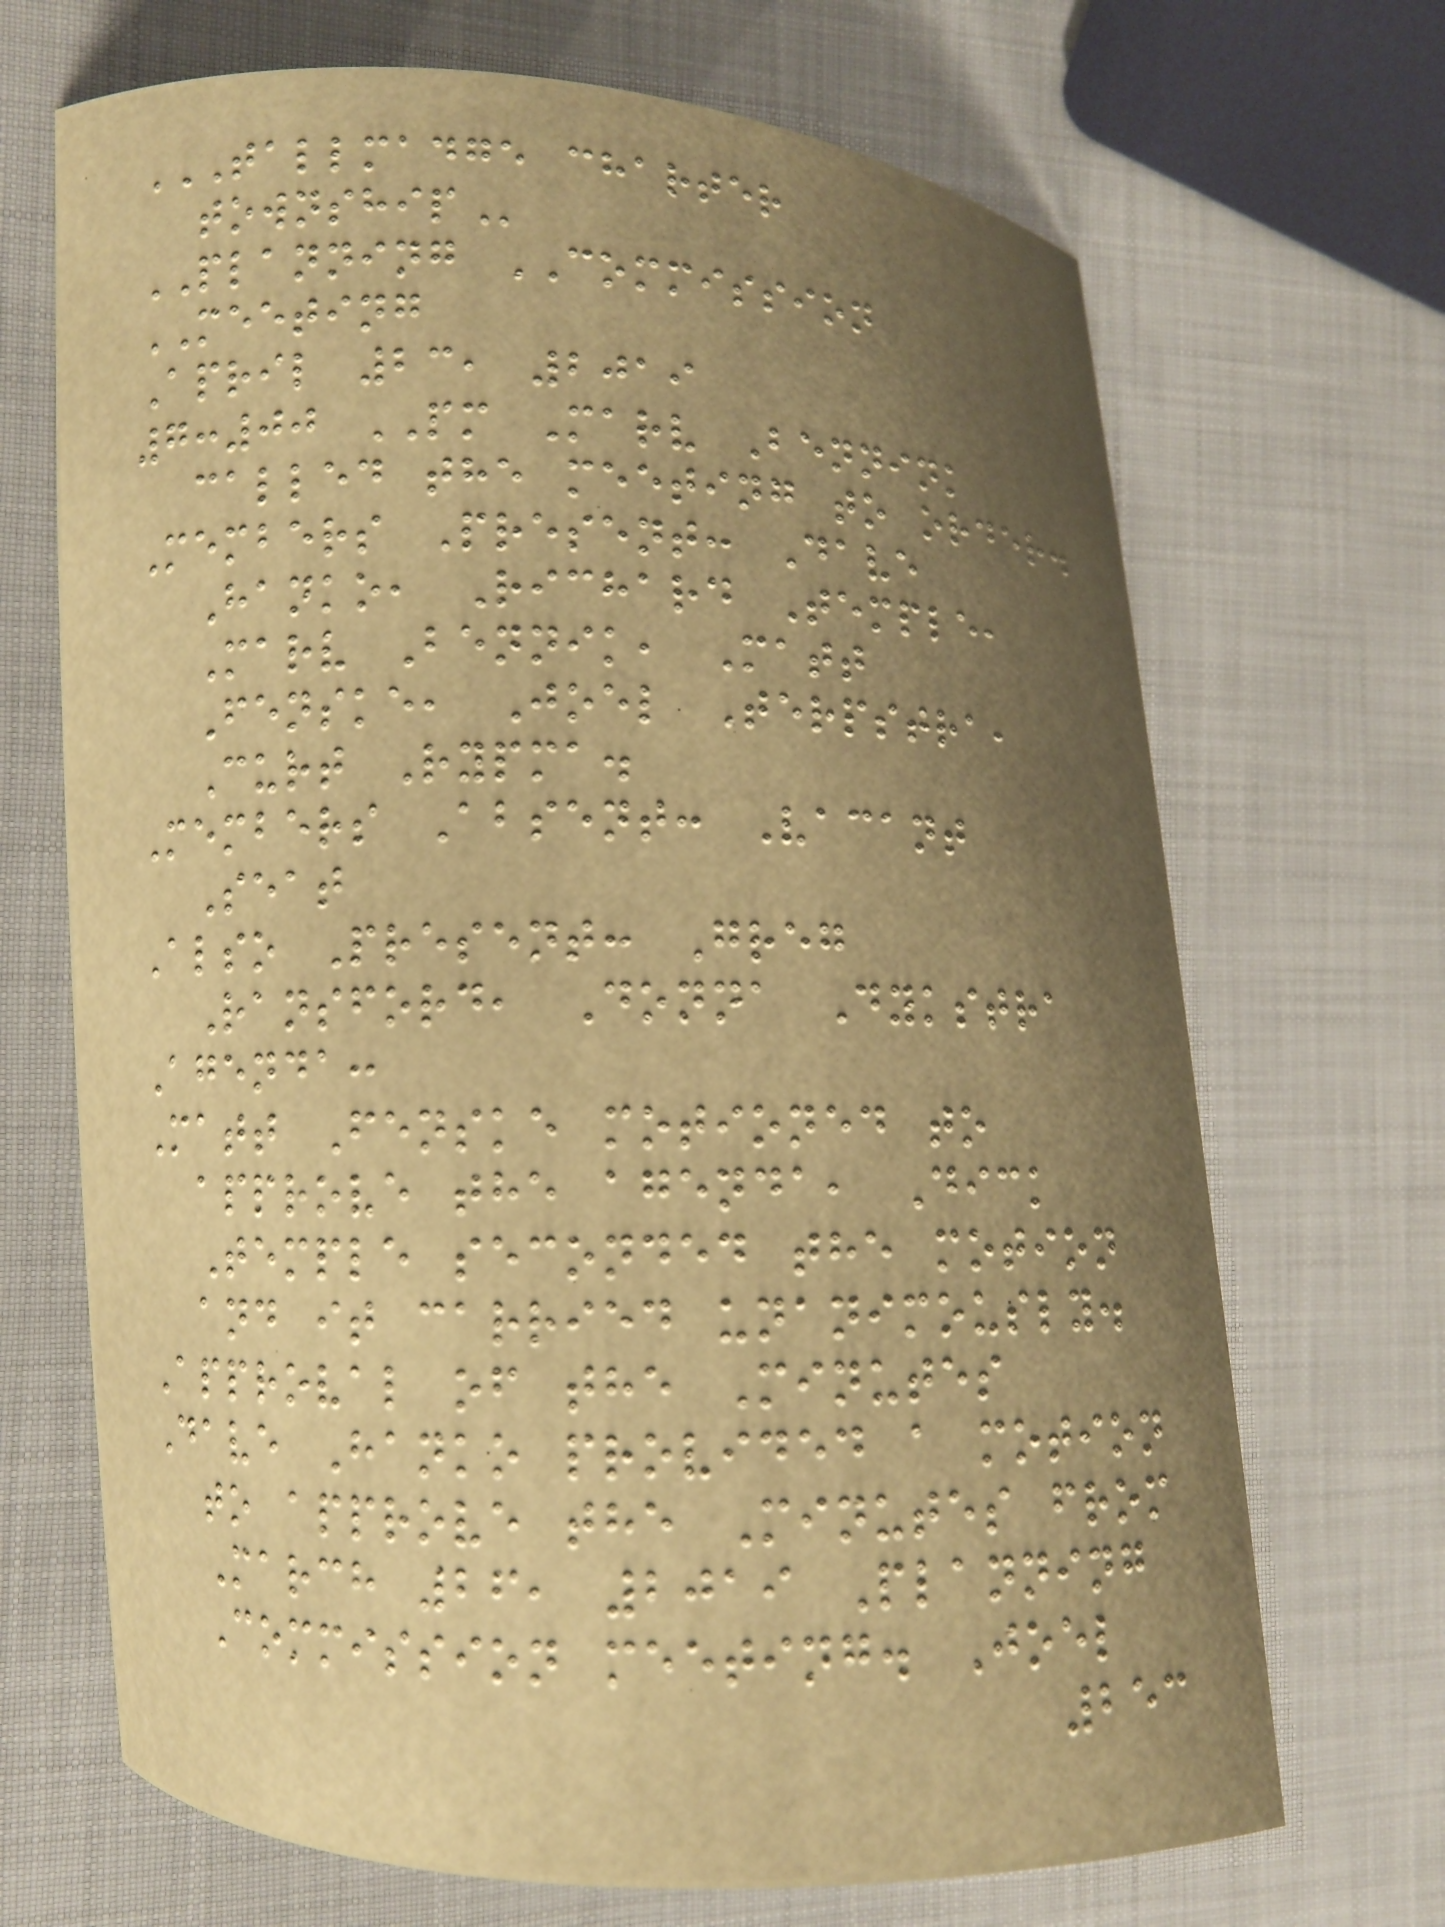TALLMADGE CHARTER
TOWNSHIP
PLANNING COMMISSION
MEETING
April 23, 2019
7:00 PM Marv Bennink
called the meeting to order.
Members Present: Dave
Hanko, Richard Temple,
Marv Bennik, Matt
Fenske, Joel Terpstra,
Curt Rypma.
Members Absent: Vacant
Seat
Also Present: Greg
Ransford, Donna Dykstra
Agenda:
Matt Fenske motioned to
approve the agenda, Dick
Temple seconded the motion
and it carried unanimously.
Approval of the Minutes
Dave Hanko provided a motion
to approve the Minutes from
March 26, 2019 Planning
Commission meeting. Joel
253
